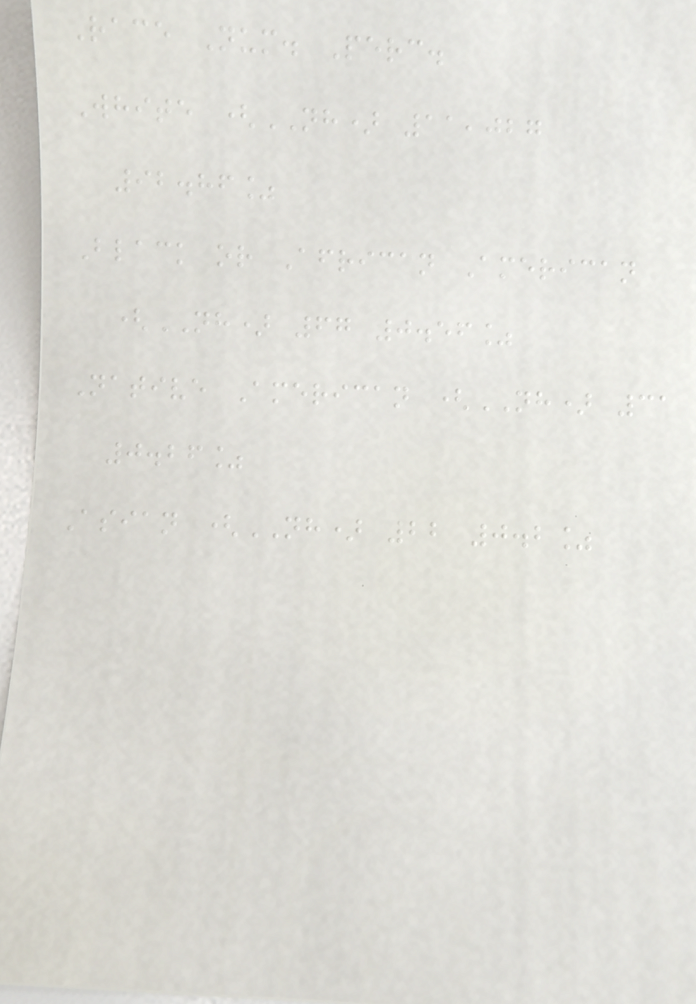Race Num. Perc.
White (NH) 11,027
92.86%
Black or African American
(NH) 67 0.56%
Native American (NH) 31
0.26%
Asian (NH) 22 0.2%
